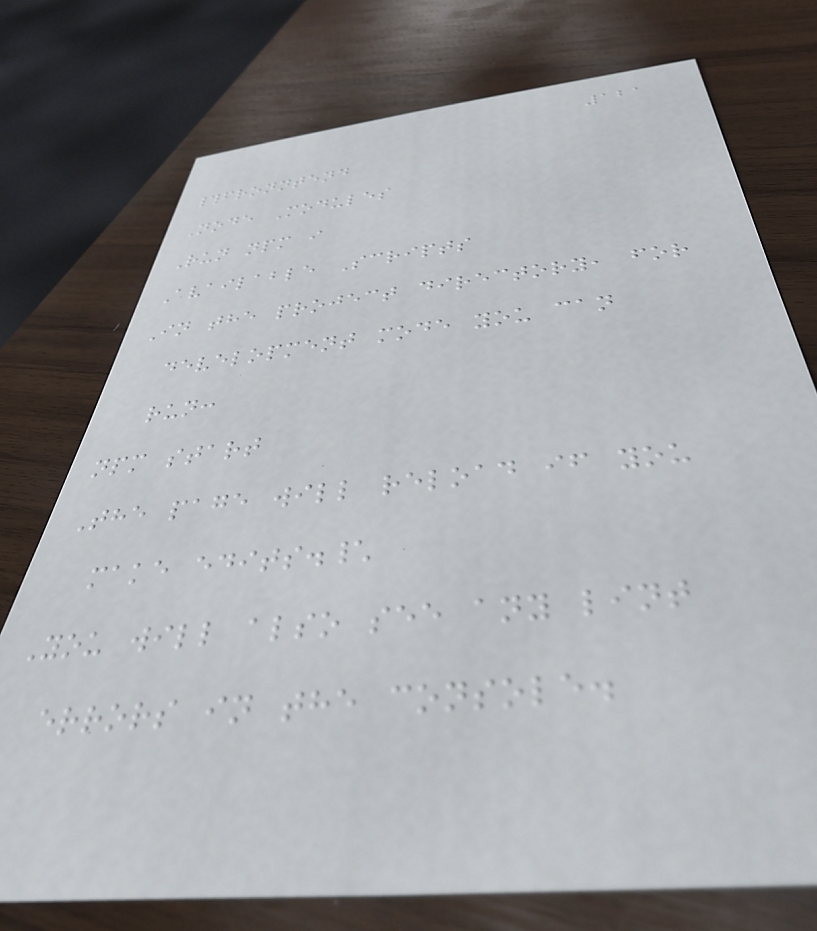121
#fronntend
Node Modules
Run npm i
Available Scripts
In the project directory, for
development mode you can
run:
npm start
The page will reload if you
make edits.\
You will also see any lint
errors in the console.
